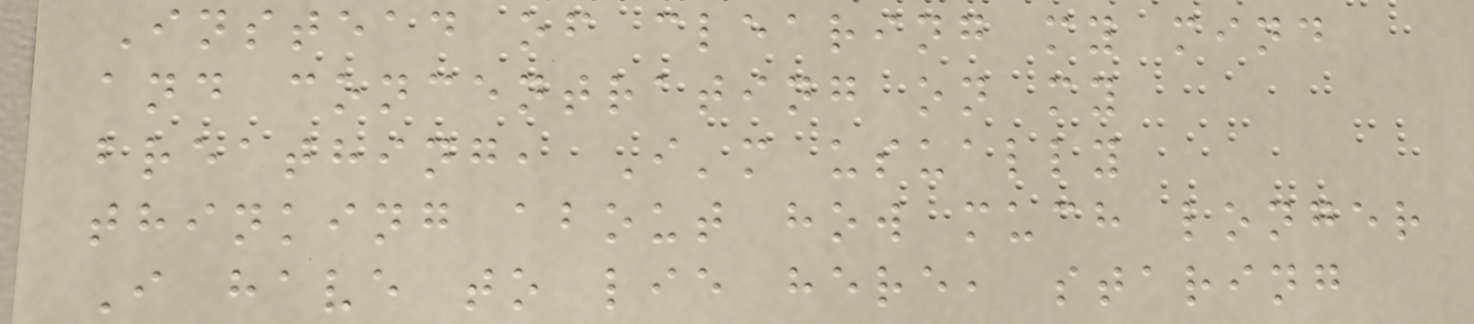Instead of clearing my mind
and concentrating on my
breathing, I'm usually
thinking about how much longer
I have to lie here, staring
